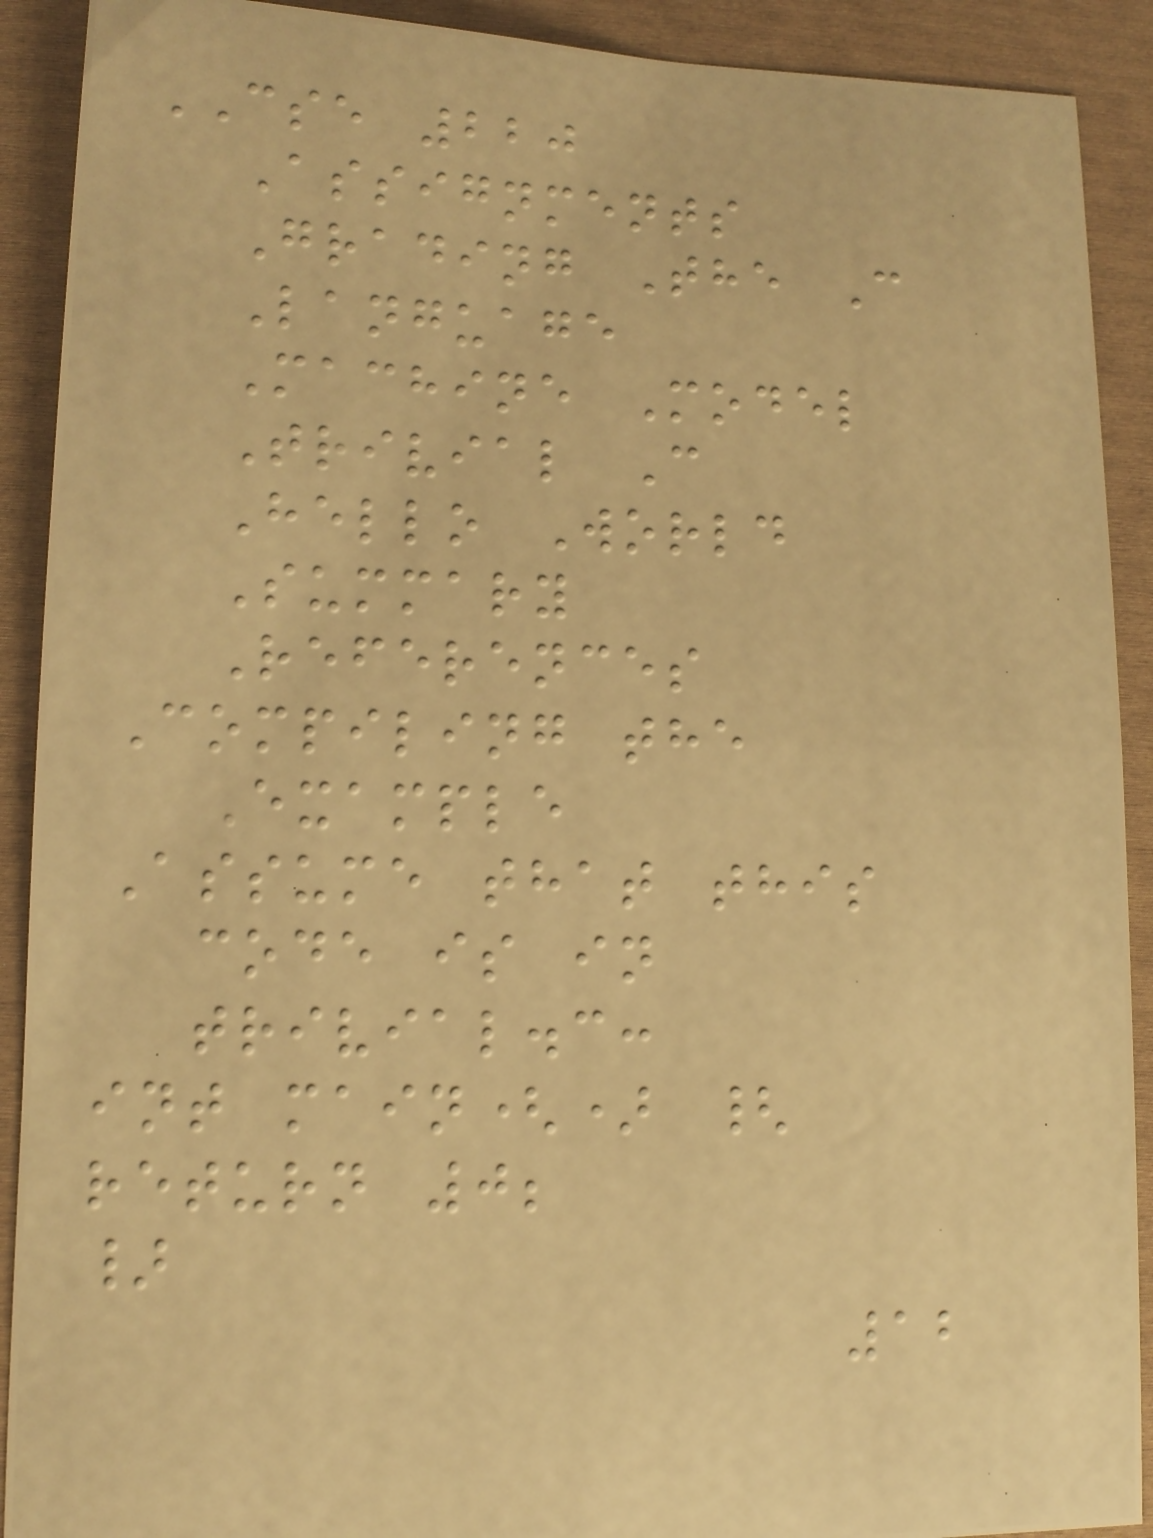CSE 220
Assignments
Grading The C
Language
Machine Model
Trivial C
Hello World
Summary
References
Compiling the
Example
Assume that this
code is in
trivial.c:
int main() {
return 0;
}
12
